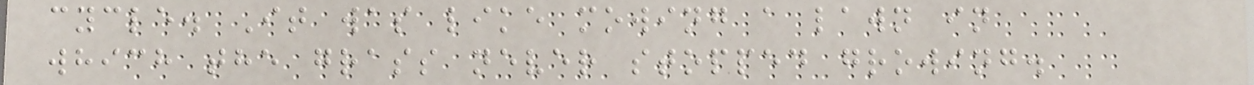cycle. It was like mowing a lawn in
which the grass never stopped growing.
